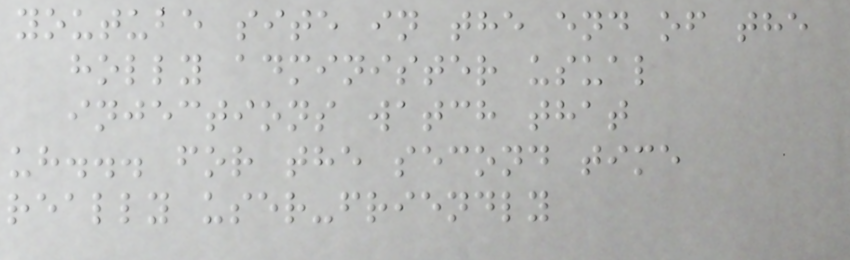youtube site in the end of the
holly administer usual
injections watch that
uh... for the second time
really user-friendly
